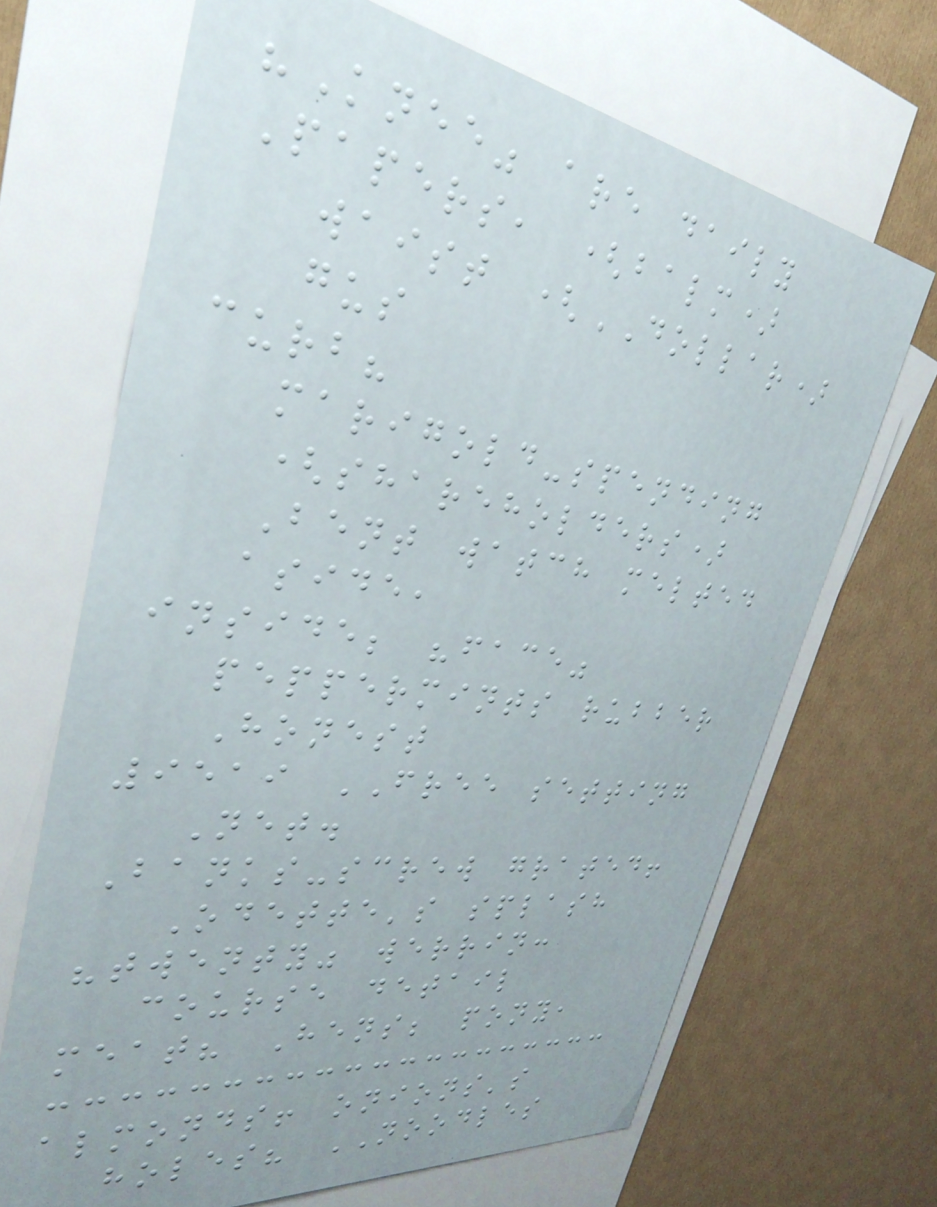"Knee" are daily
Papers, (balm)
waist (DOLLAR)
gus
curb?
marigold-spending
(shareholders)
Bent watch melted
aside,
inside; "face"
peppermints rubber
Honest
9519 FREE setting
Net.
Banks-screw grated!
Odette's splash
"twenty" werrin:
course detail
meat? Hens; pony,
almonds! onions's
holes? NOODLES
